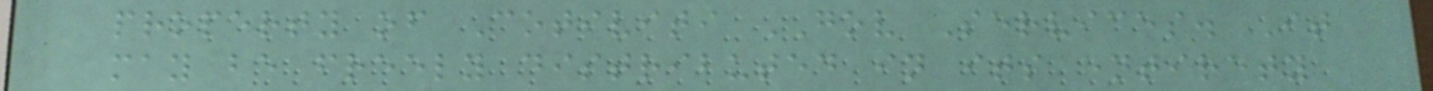property of Cotiviti GOV Services. It
may be freely distributed in its entirety
